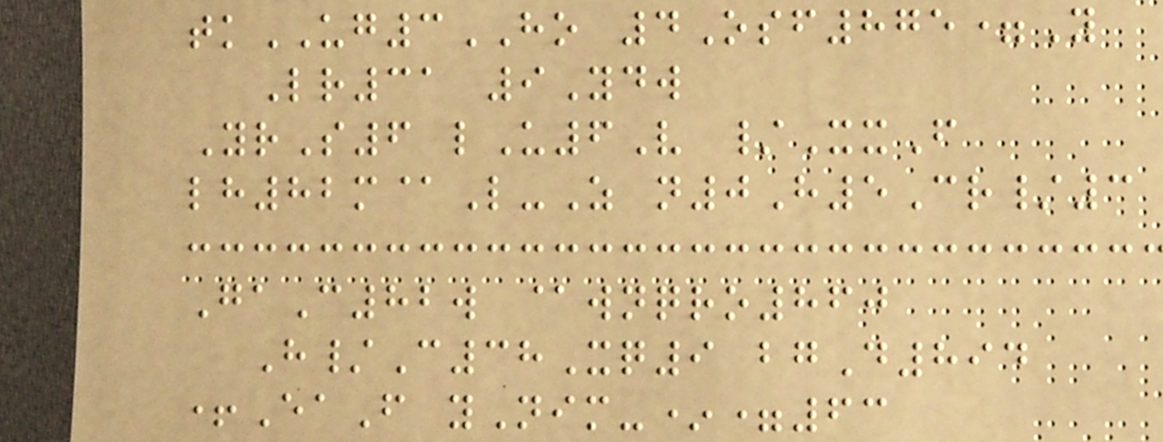tkUG3HO 4Osf875=Y
Lr31 9Ydw
YrS6 lU6V /XxF
lh82m@L-Z n0H5Cr/3
GaC82w @wnqro860
H/C38Xq9 bgD894
+EaF yNim-*=63
